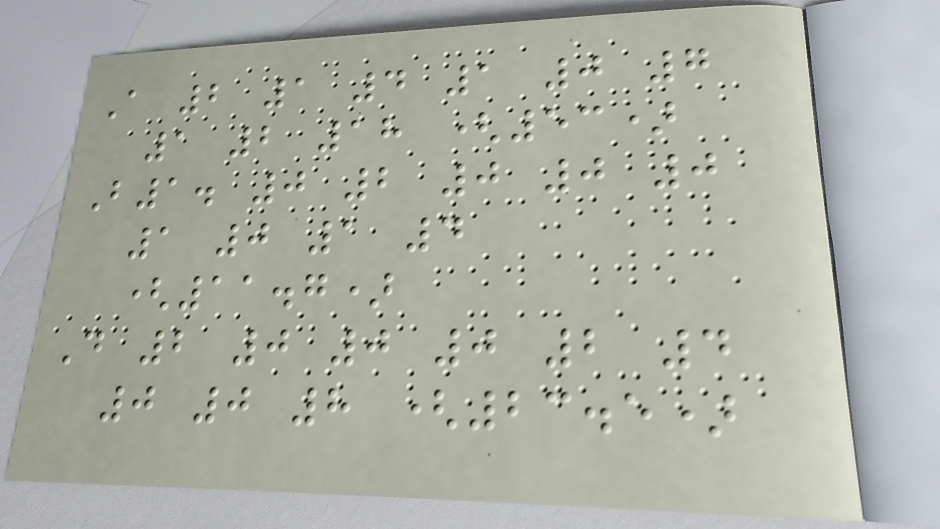A 2 1 4 1 0 7
1 2 18 (53)
B1. 0 2 0 0 0
1 0 1 4
(11.7)
D 2 0 0 0 2 4
0 0 8 (23.5)
